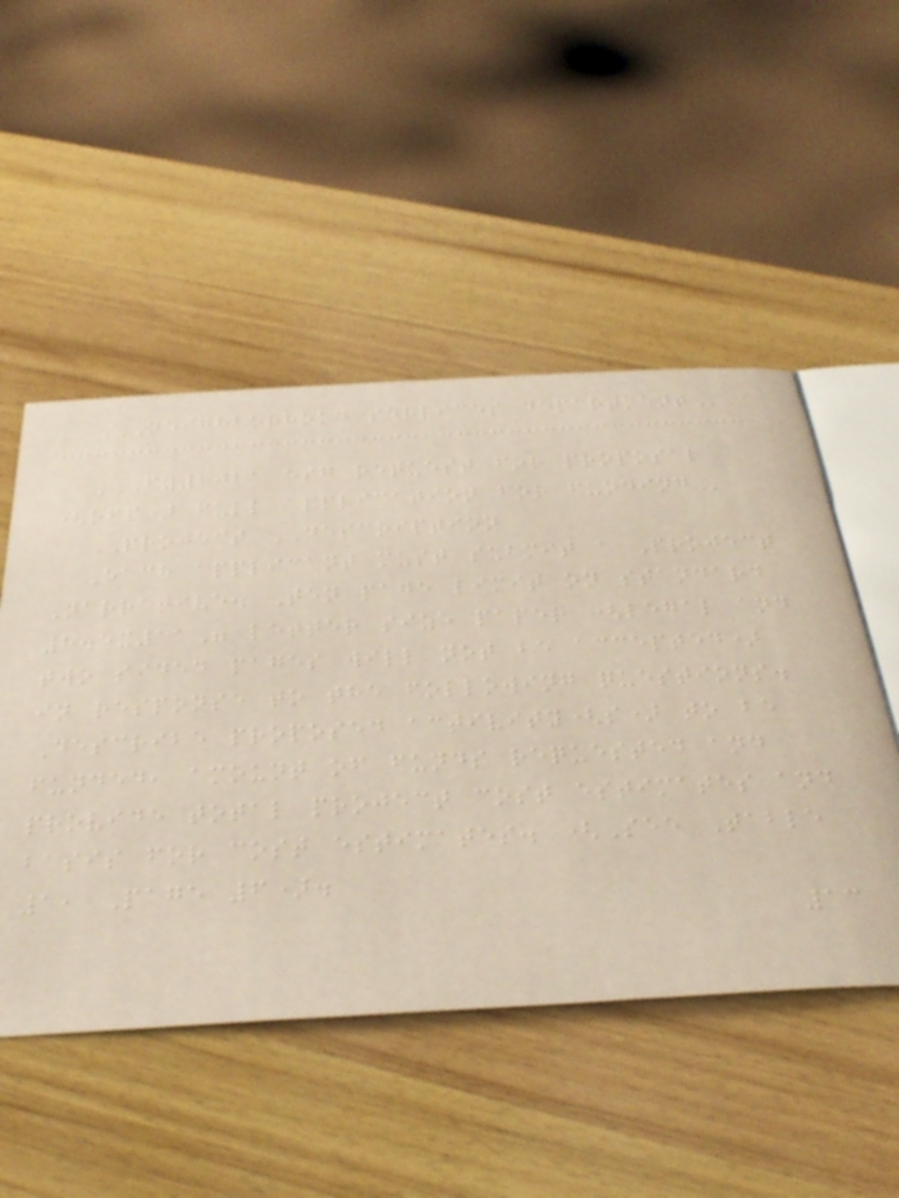NEIGHBORHOOD SERVICES DEPARTMENT
FY2021 ESG REQUEST FOR PROPOSAL
(RFP) FULL APPLICATION FOR FUNDING
PROJECT DESCRIPTION
Each applicant must submit a Project
Narrative. Ten page limit on standard
8.5x11" letter size paper (legal and
two sided pages will not be accepted)
in response to the following questions.
Describe proposed activity(s) to be
funded, amount of funds requested and
provide total project cost estimates and
basis for cost estimates. (See Table
1, Page 6).
13
